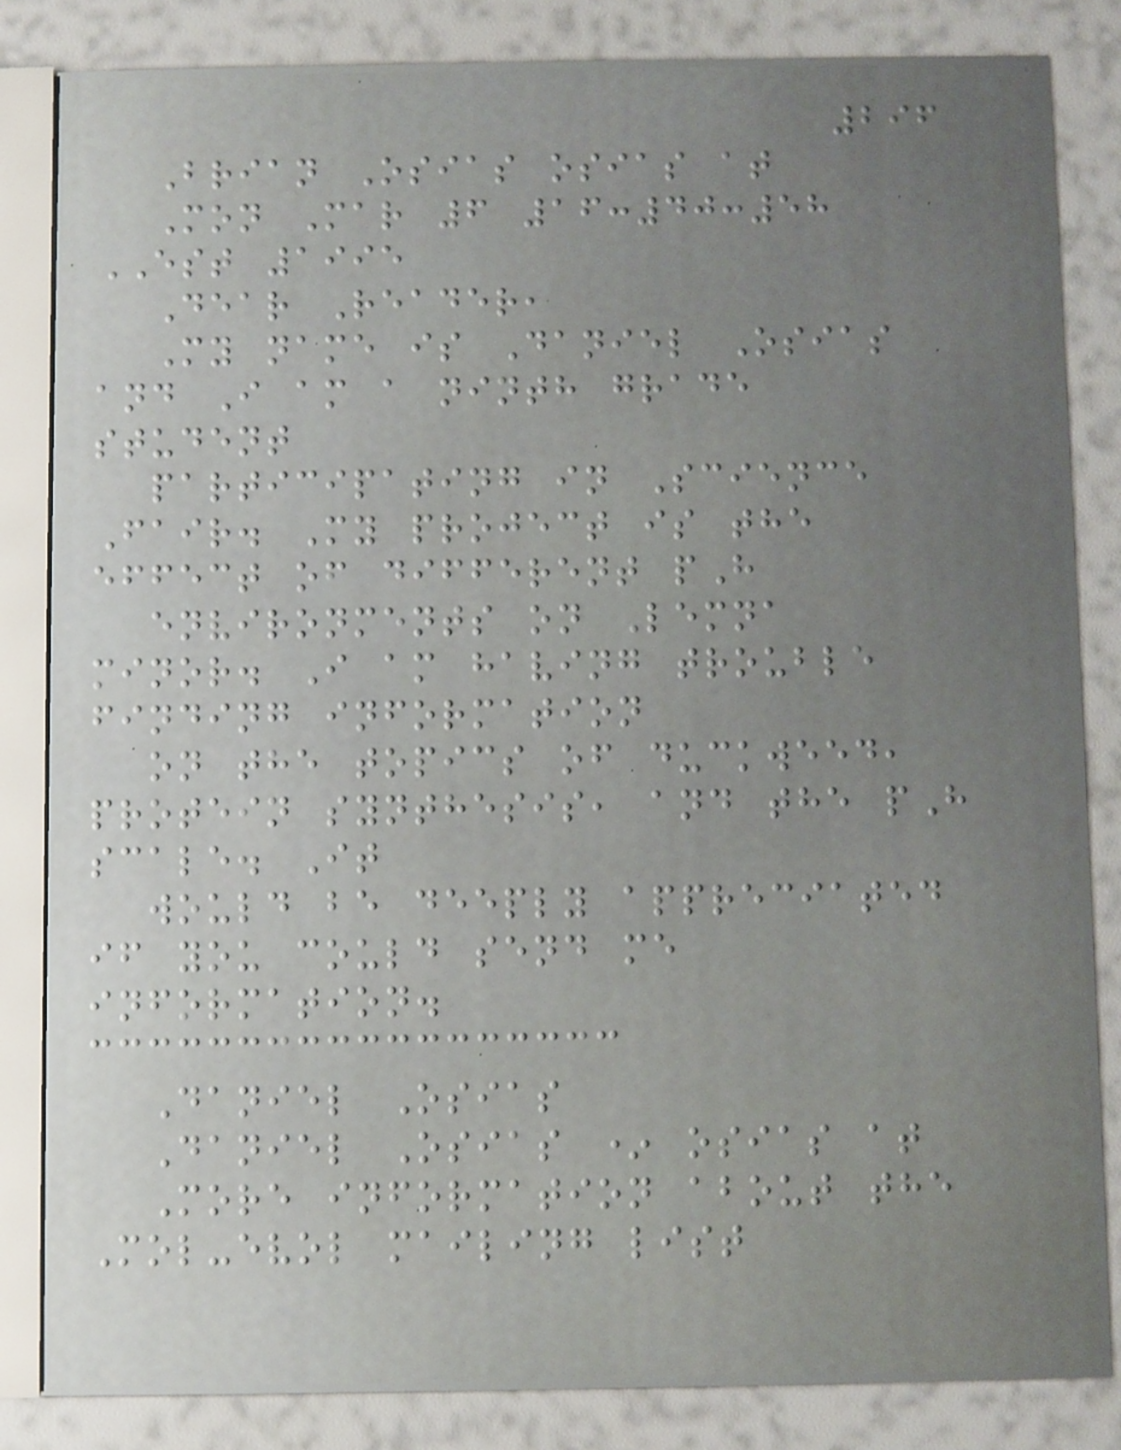296
Brian Osias osias at
Mon Mar 6 16:40:58
EST 1995
Dear Reader,
My name is Daniel Osias
and I am a ninth grade
student
participating in Science
Fair. My project is the
effect of different pH
environments on Lemna
minor. I am having trouble
finding information
on the topics of duckweed,
protein synthesis, and the pH
scale. It
would be deeply appreciated
if you could send me
information.
Daniel Osias
Daniel Osias * osias at
More information about the
Mol-evol mailing list
